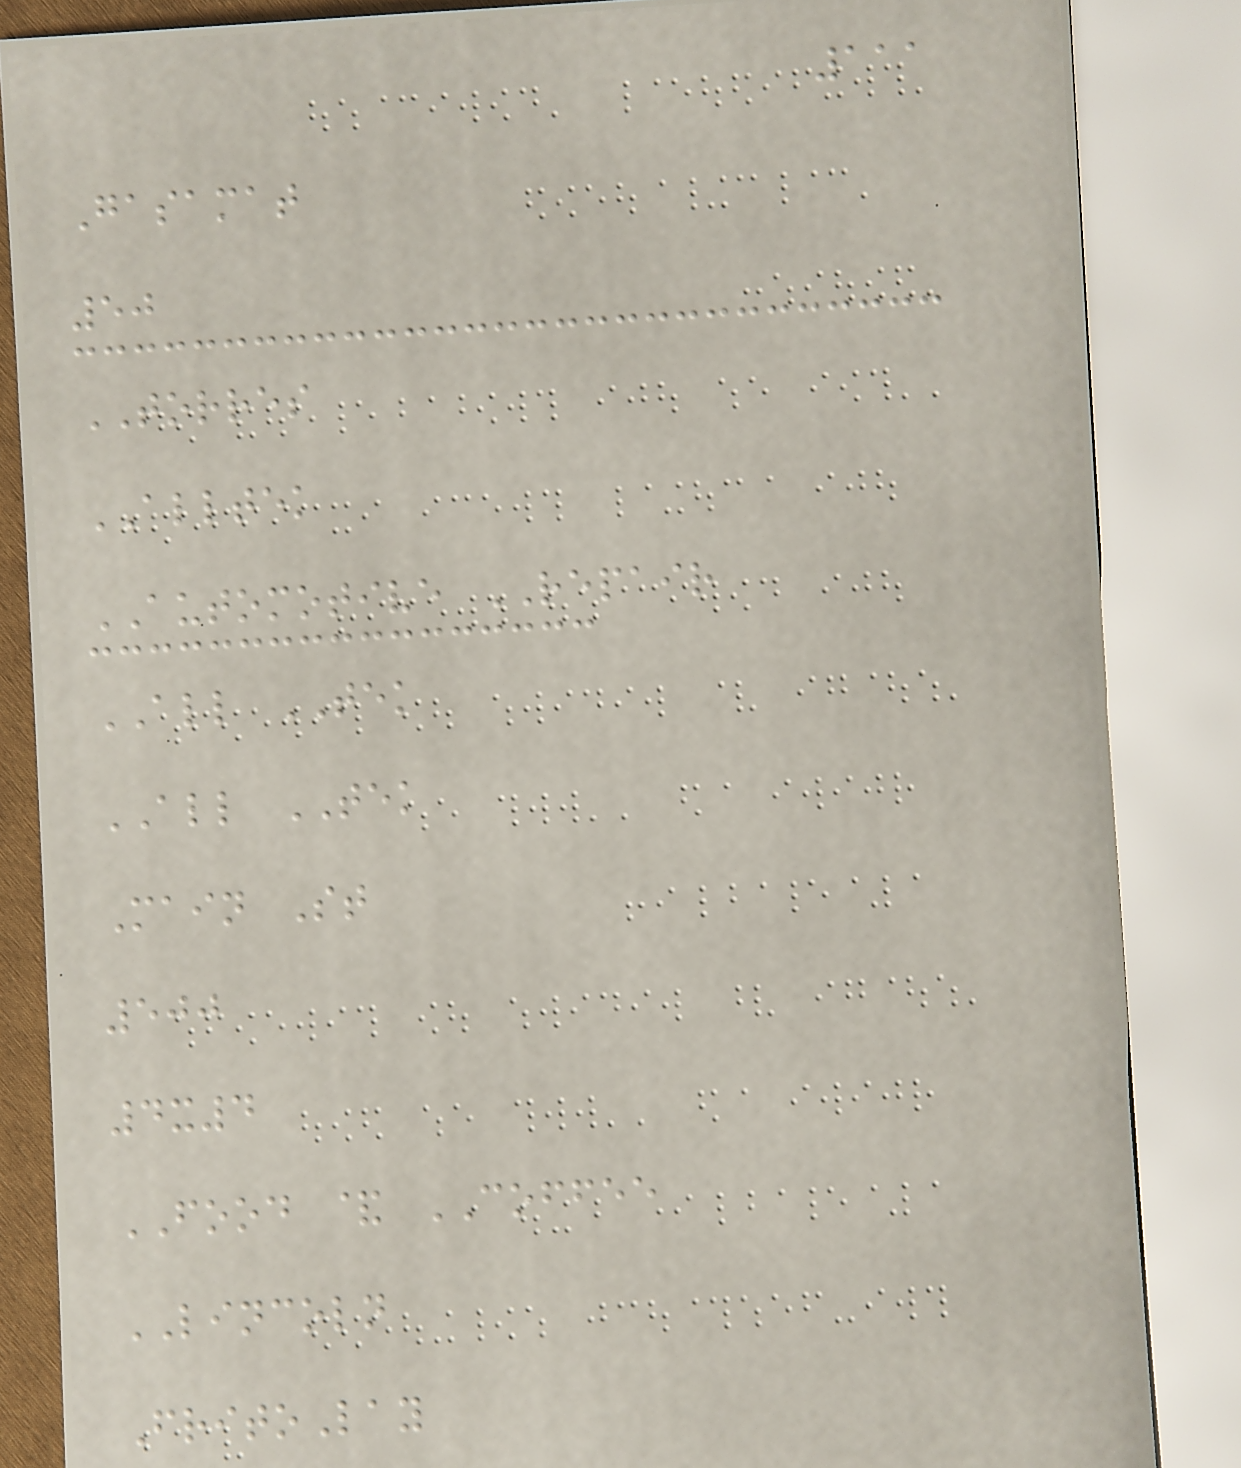111
Gasamat
50
TORRES
ALLTEK
AUTOMOTIVE REPAIR
ALL TEK
ALL TEK
Main St
500
4x4
FOOD & COFFEE
LINCOLN
FritoLay
